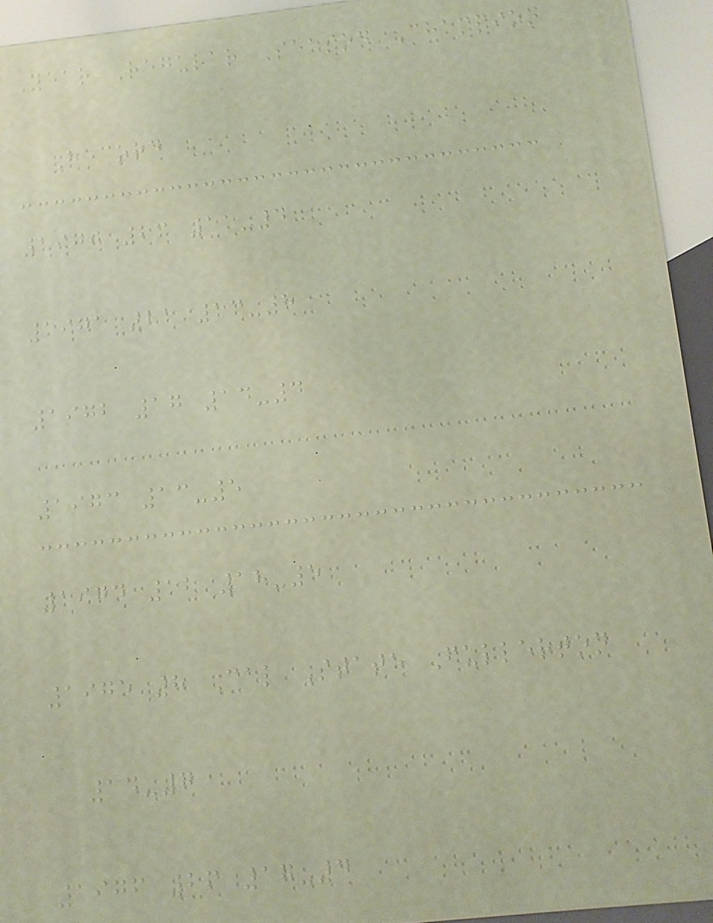Year Regular Season Champion
Record
1970 23 11-4
1971 21 13-8
1972 17 14-4
1973 13-5
1974 12 18-5
1975 8 Cal State Fullerton
14-7
1976 26 17-4
